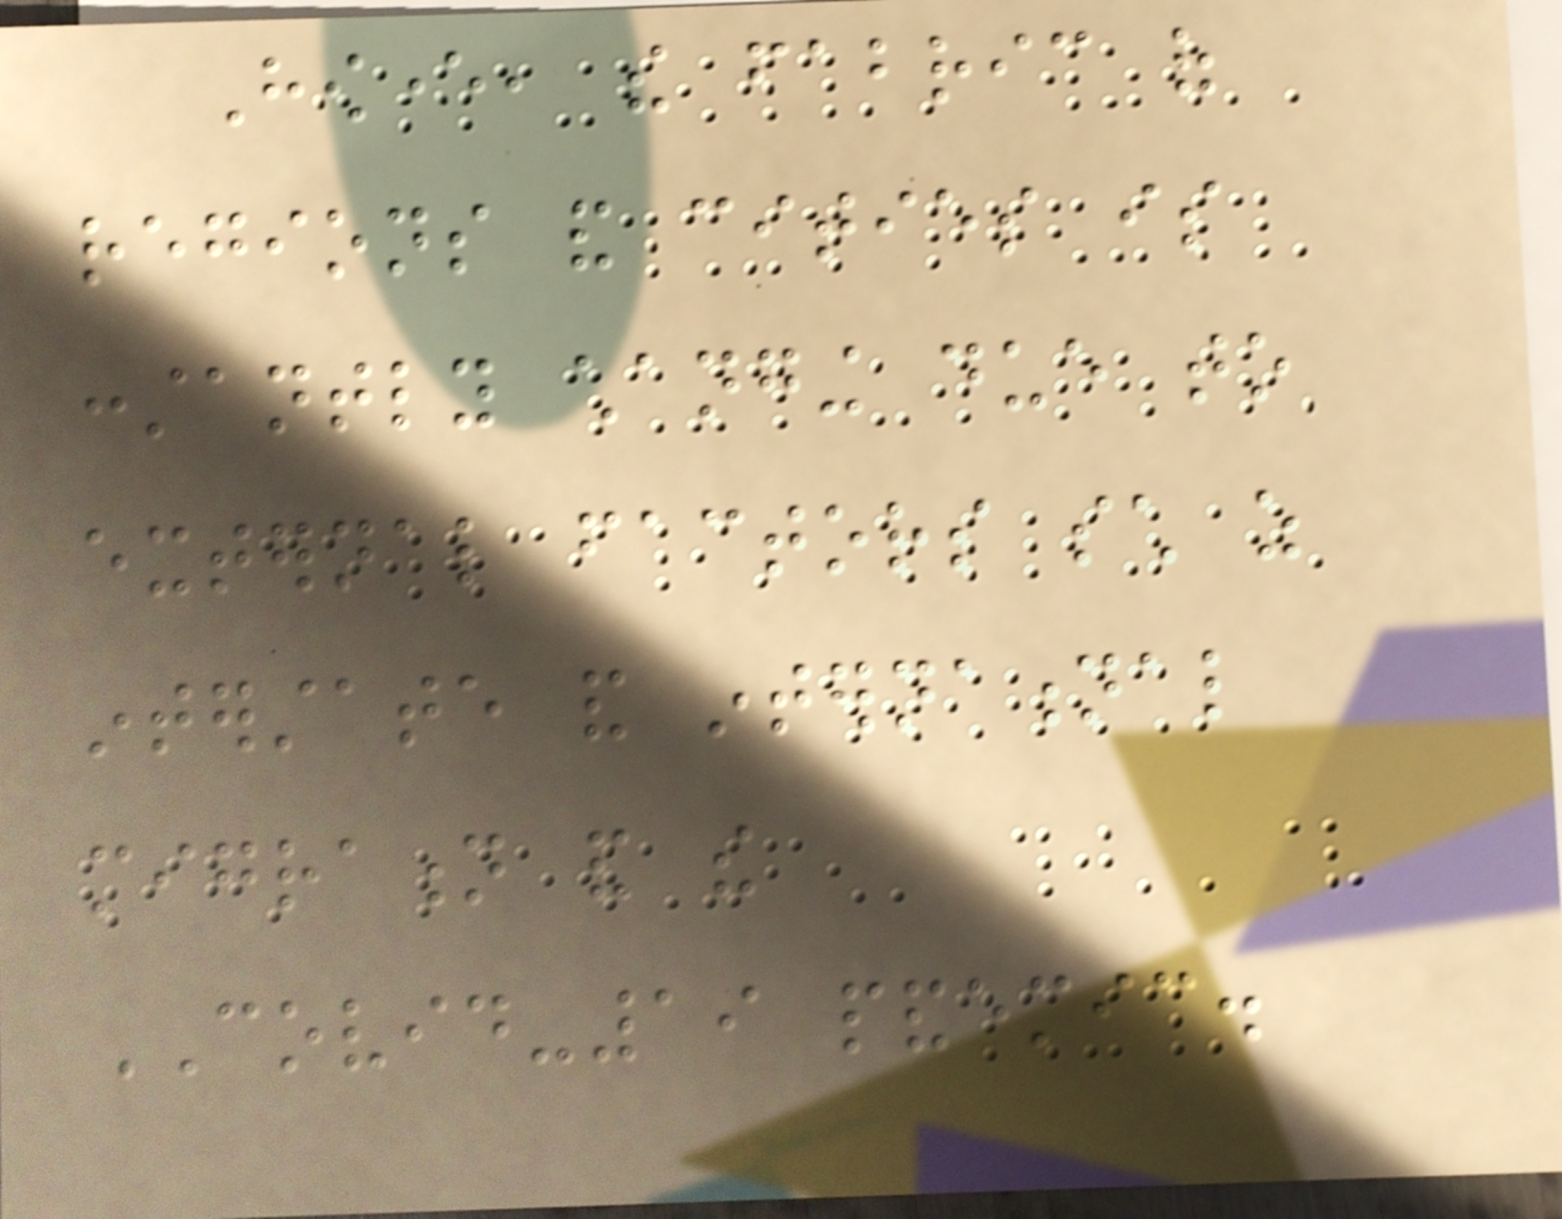However, the fabric of
regions and cities is
constantly changing due to
external factors such as
interstate and international
migration and the
COVID-19 pandemic.
